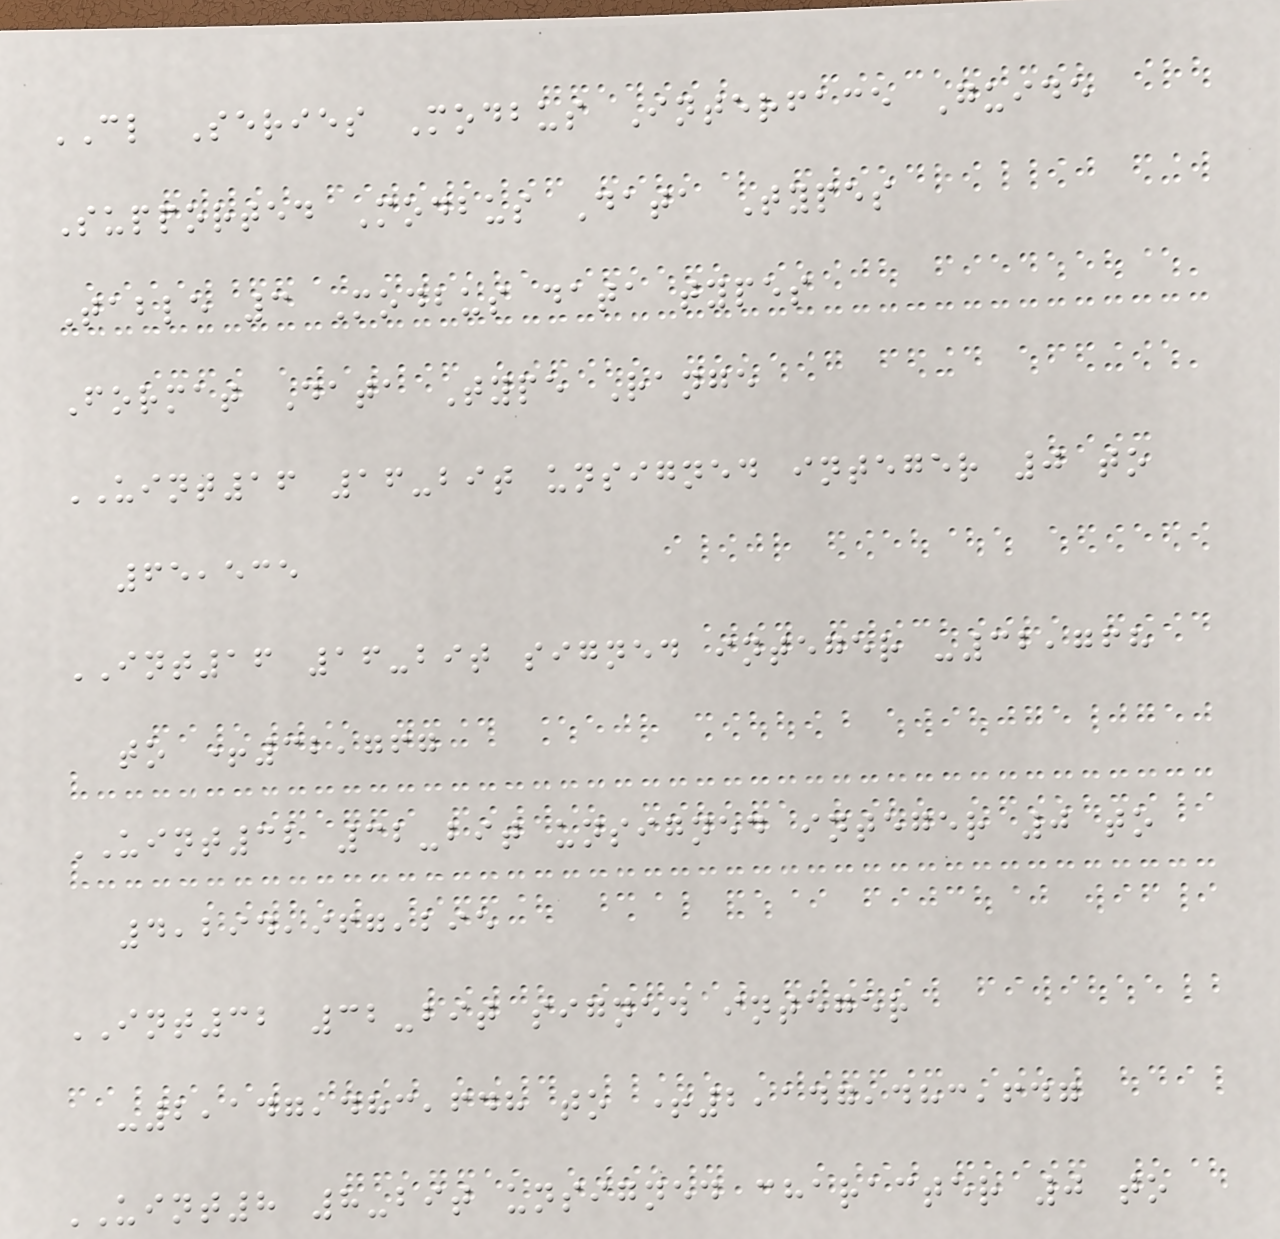CL Series Modbus Interface Guide
Supported Modbus Data Types
Table 3 Modbus data types
Format Data Type Range
UINT16 16-bit unsigned integer 0 to
65,535
INT16 16-bit signed integer -32,768
to +32,767
UINT32 32-bit unsigned integer 0 to
4,294,967,295
INT32 32-bit signed integer
-2,147,483,648 to +2,147,483,647
UINT8 8-bit unsigned character 0 to
